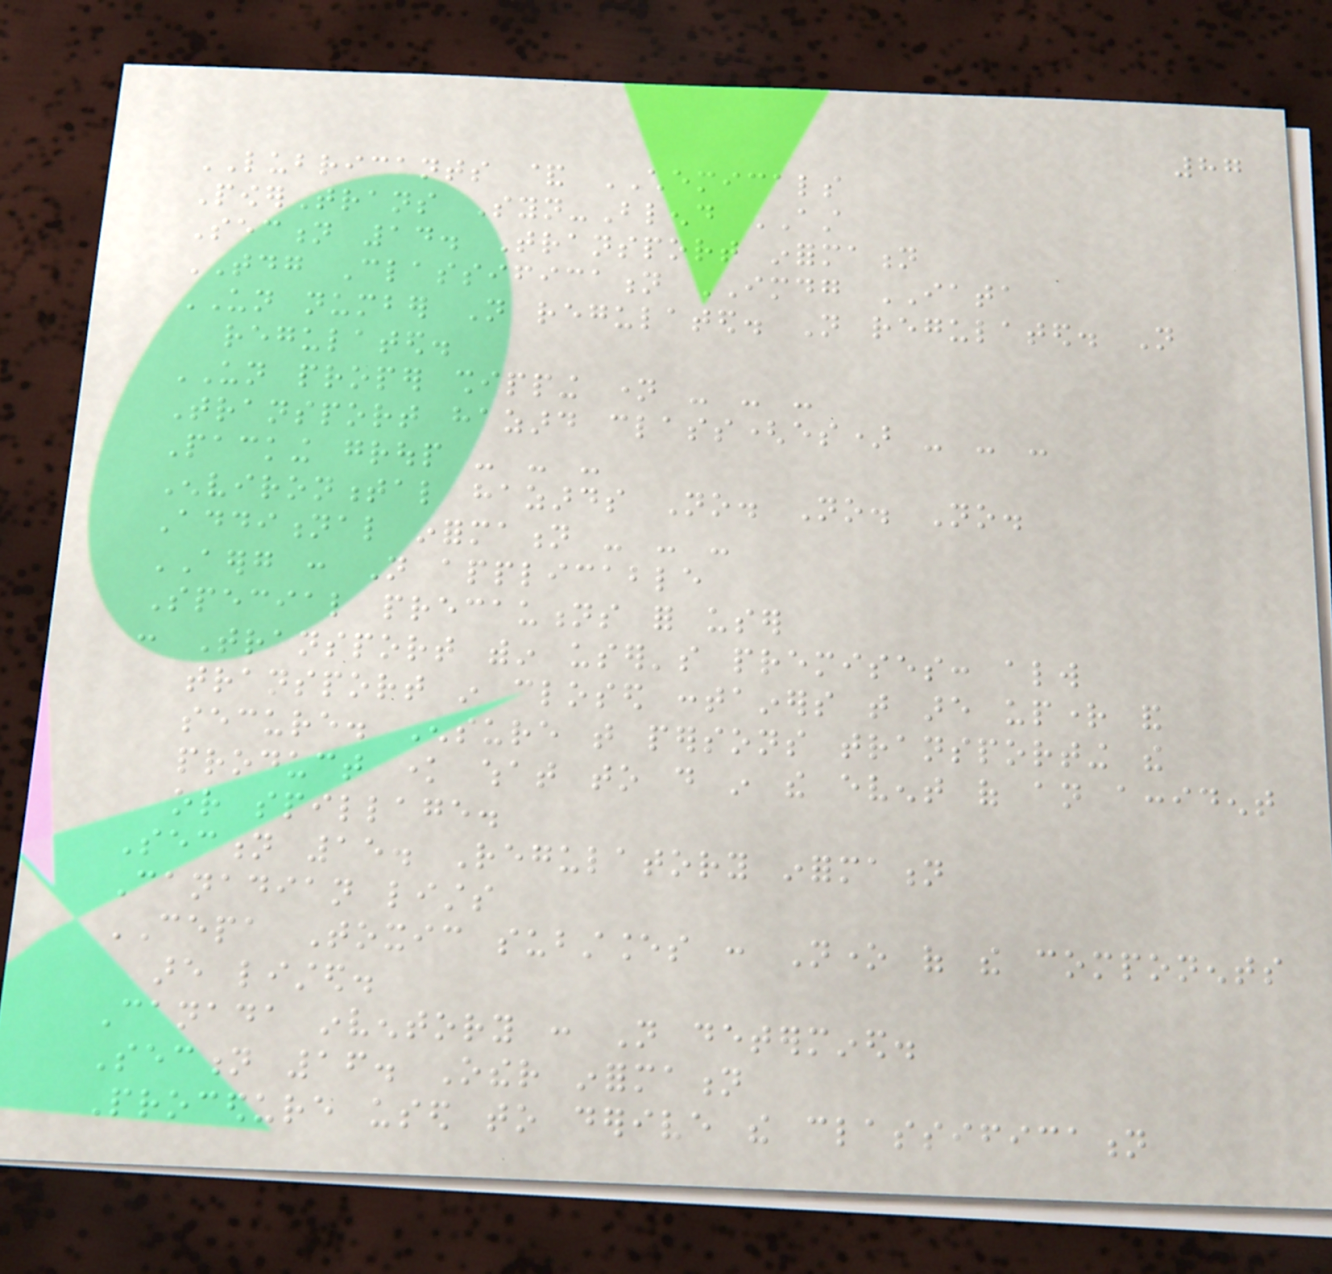87
LUBRICANTS & CHEMICALS
PowerTrans Syn-Blend AST
Section 14. Transport information
TDG Classification IMDG IATA
UN number Not regulated. Not regulated. Not
regulated.
UN proper shipping name - - -
Transport hazard class(es) - - -
Packing group - - -
Environmental hazards No. No. No.
Additional information - - -
AERG : Not applicable
Special precautions for user
: Transport within user's premises: always
transport in closed containers that are upright and
secure. Ensure that persons transporting the
product know what to do in the event of an accident
or spillage.
Section 15. Regulatory information
Canadian lists
CEPA Toxic substances : None of the components
are listed.
Canada inventory : Not determined.
Section 16. Other information
Procedure used to derive the classification
